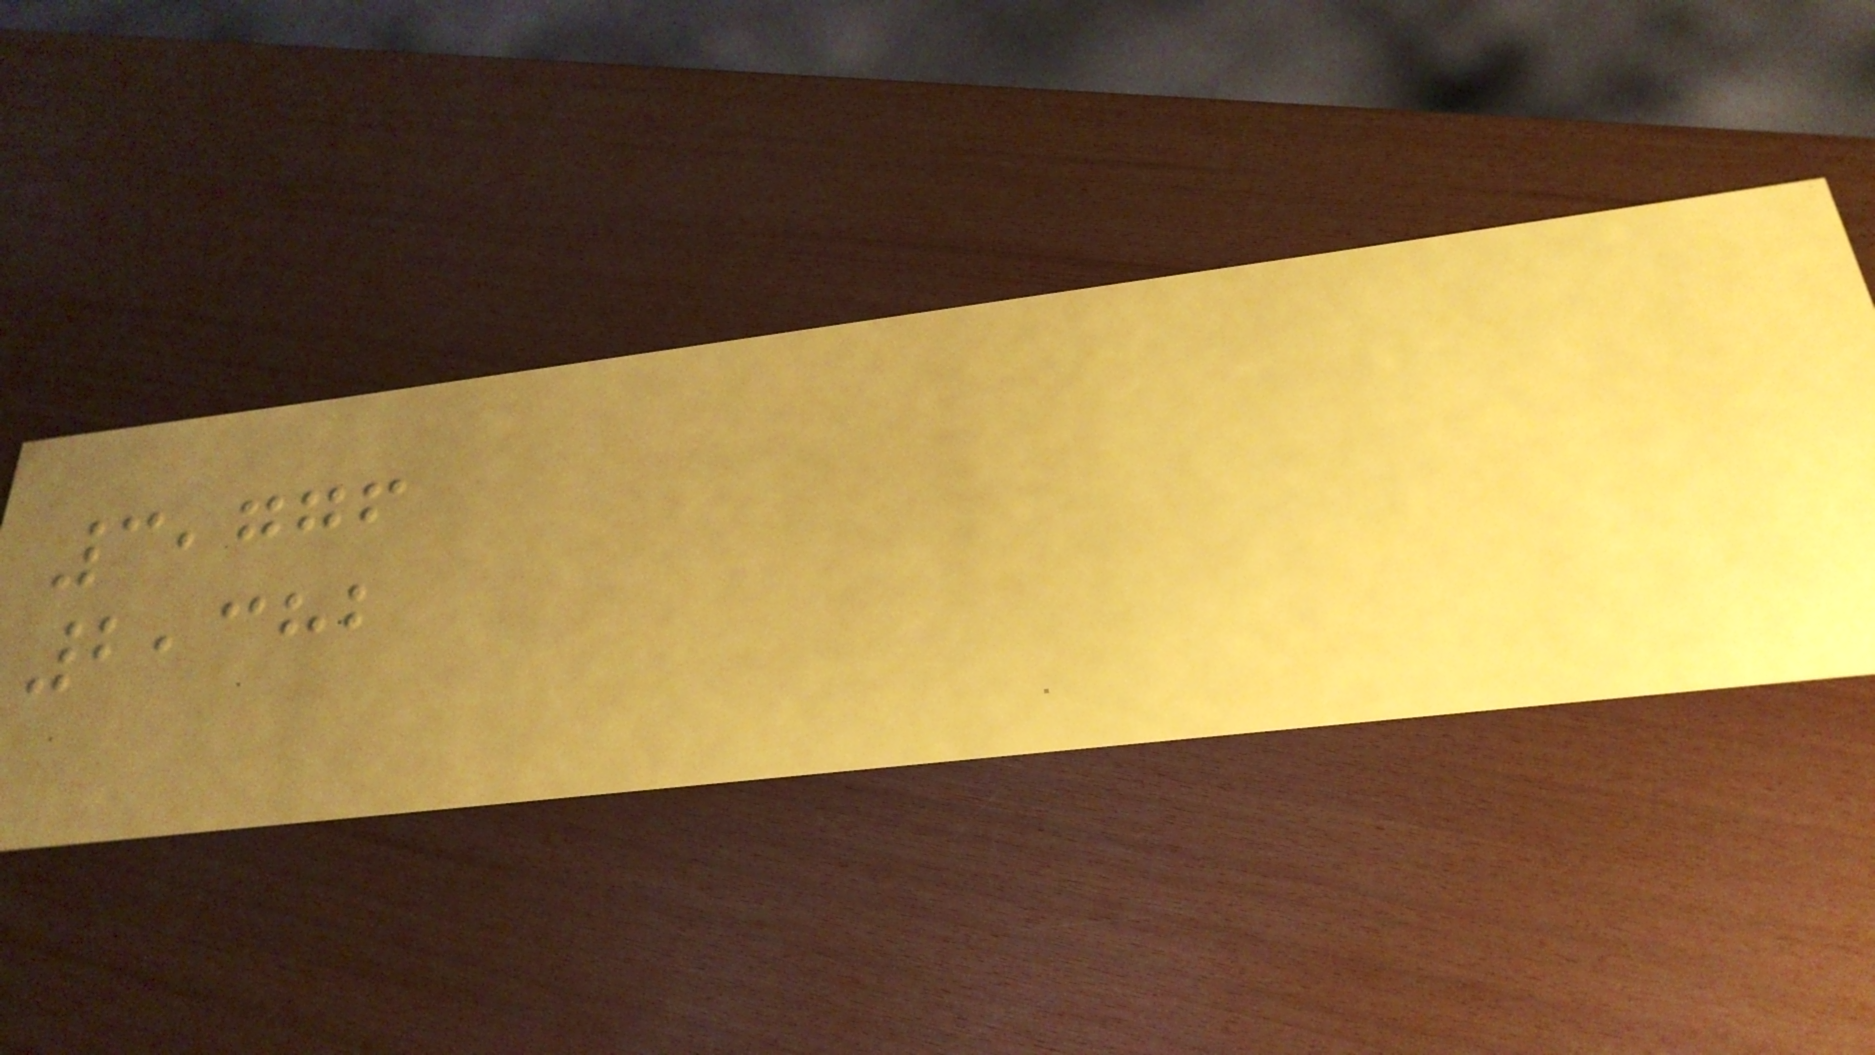3,776
2,382
